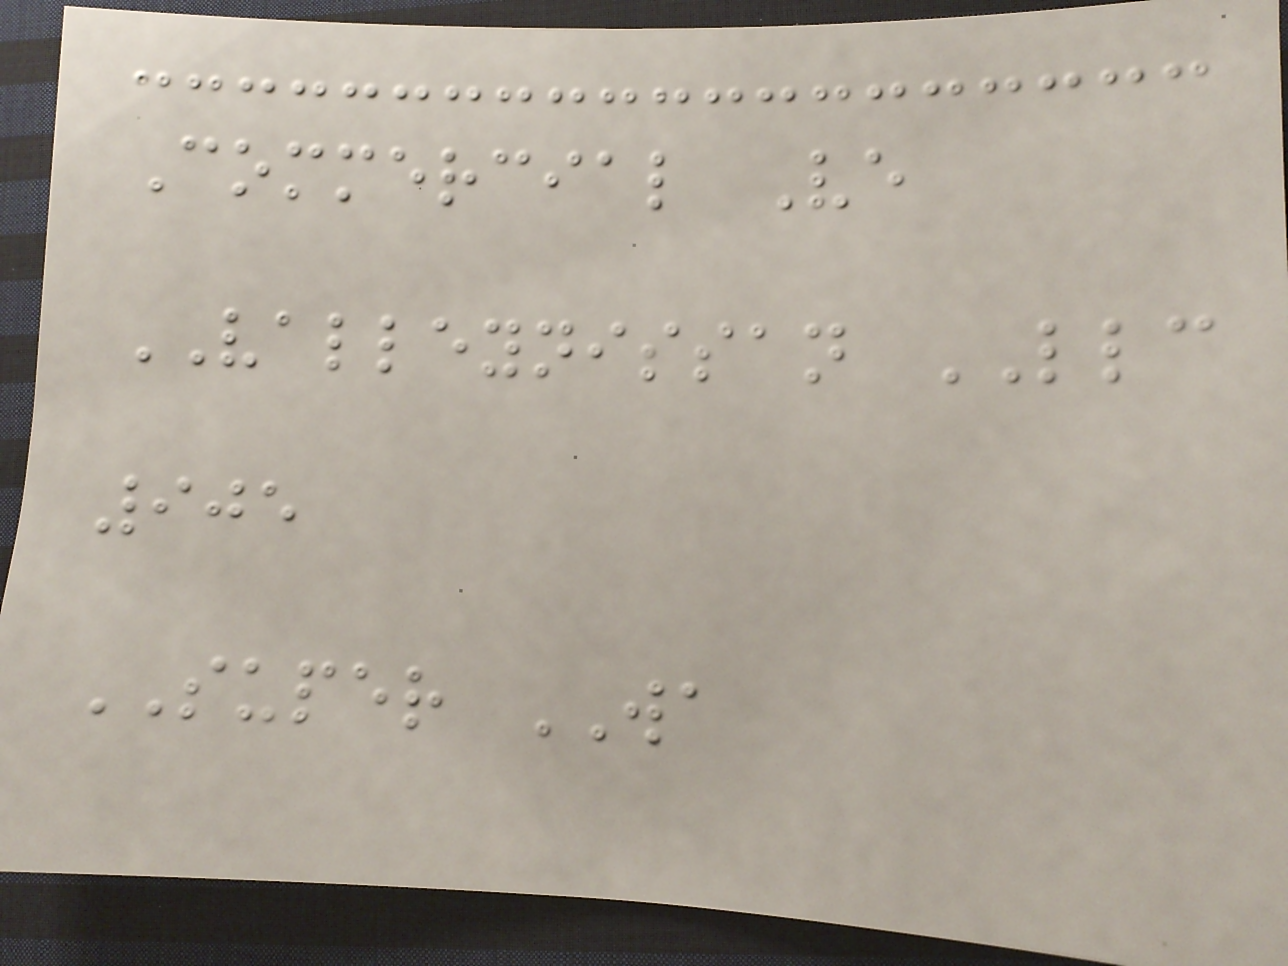Commercial Ve
VALLEYNISSAN LLC
905
SUPER WA
